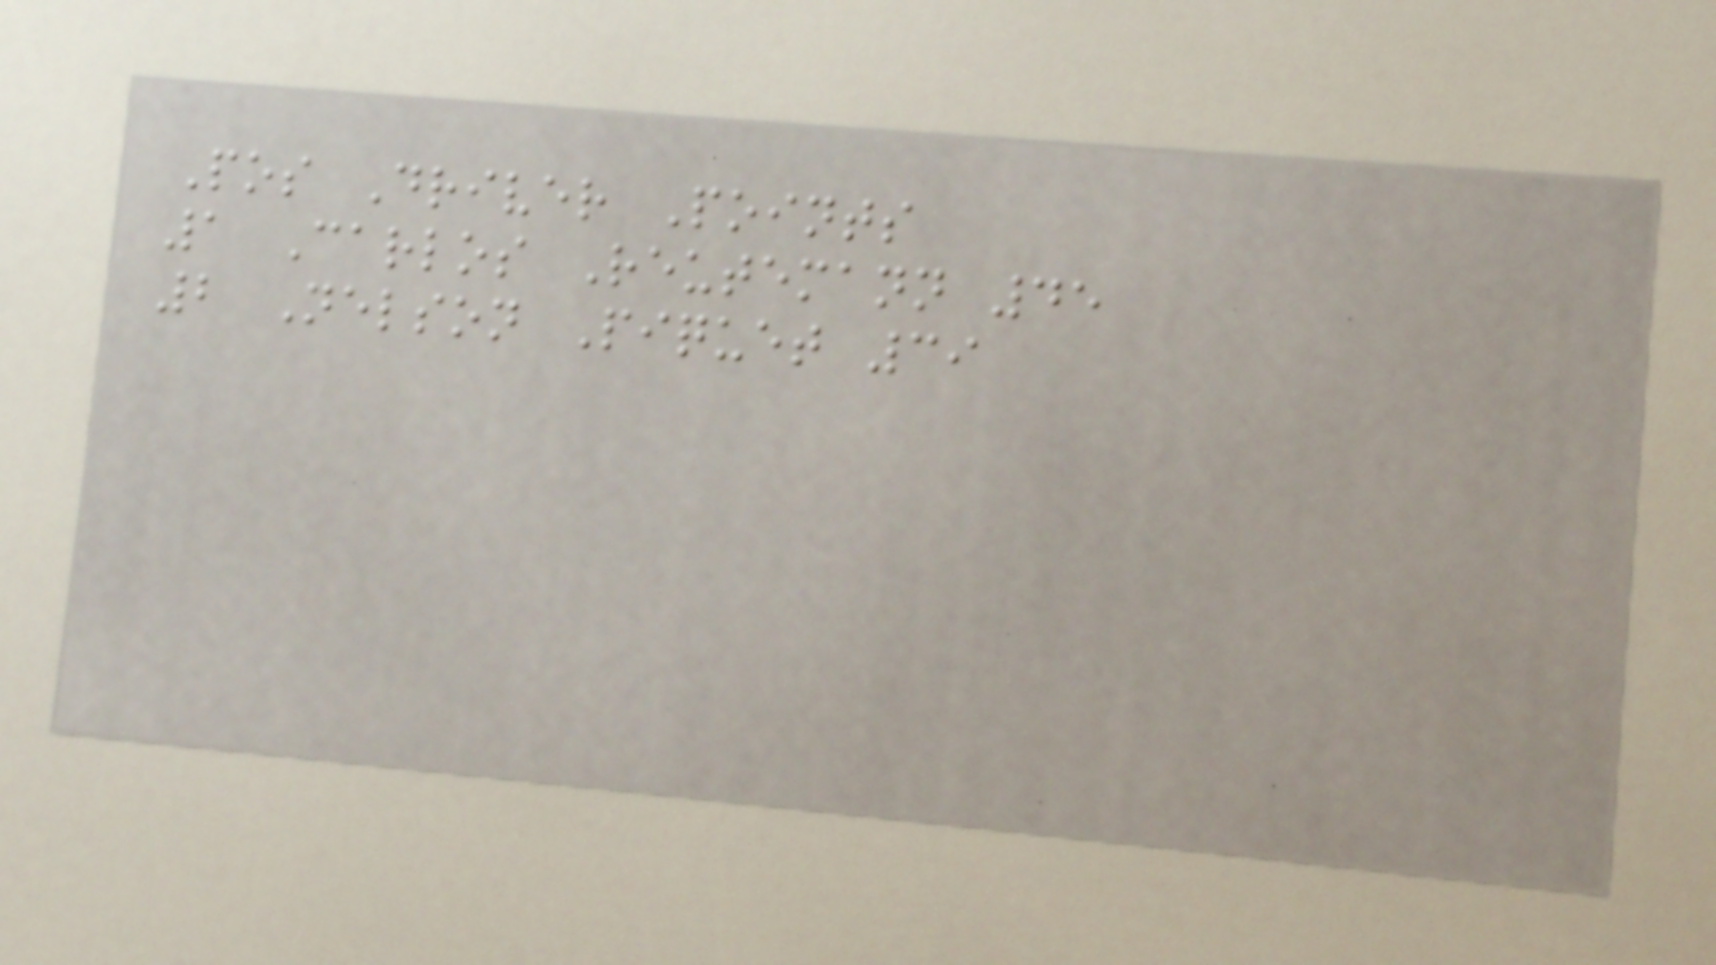Pos Driver Points
1 Carlos Reutemann 45
2 Nelson Piquet 39
